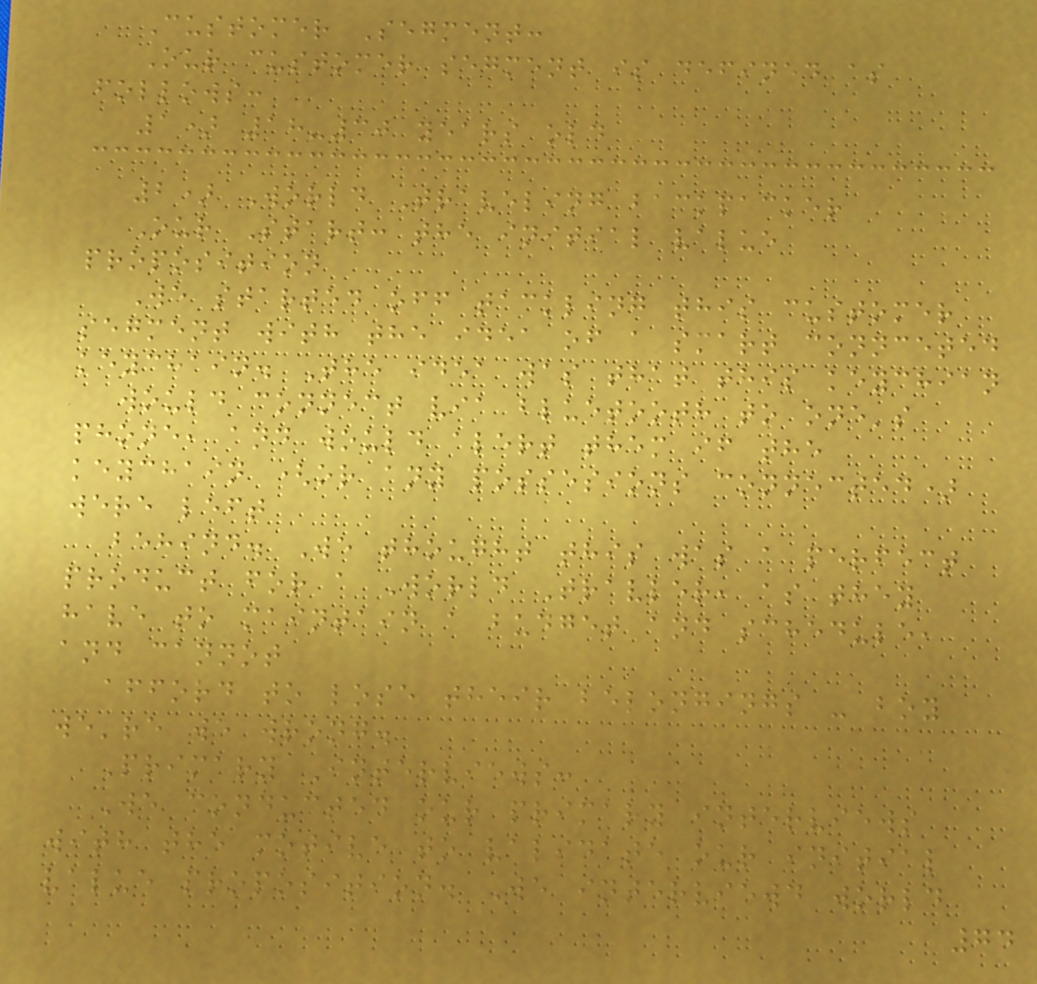Customer Segment:
Our customer segment is defined as
follows:
1) 18-30 years old
2) World Traveling backpacker
Our Start: the initial value
proposition
We started off tackling this customer
segment with the idea of a smart connceted
keychain. The idea was that this keychian
would connect via bluetooth to one's
phone, and would alert them if the
keychain (or any possesions connected)
were left
behind. We thought this was a perfect
product for a World Travler, as they
have to maintain a budget and schedule,
and cannot
afford to lose their belongings - boy
we're we wrong.
Primary Interviews:
We conducted our primary interviews
with the motive to validate our initial
value proposition. We interviewd world
74
